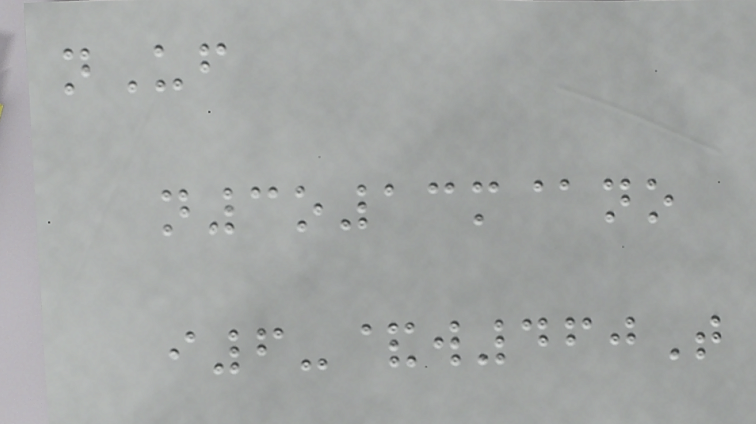nUf
n3o13m@no
i6-&w460T
